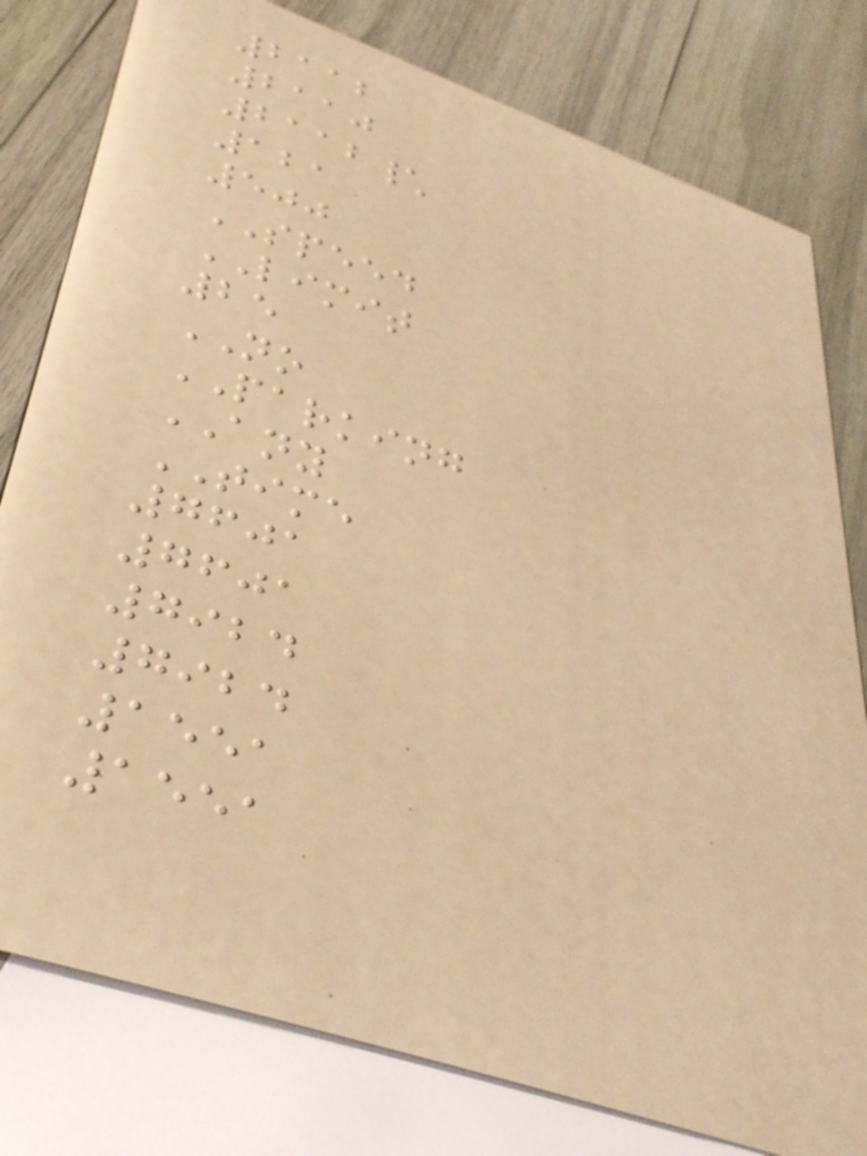2112
2110
2112\
121
500
SPEED
LIMIT
25
NO
PARKING
ANY
TIME
7601
7601
7924
7924
1551
1551
